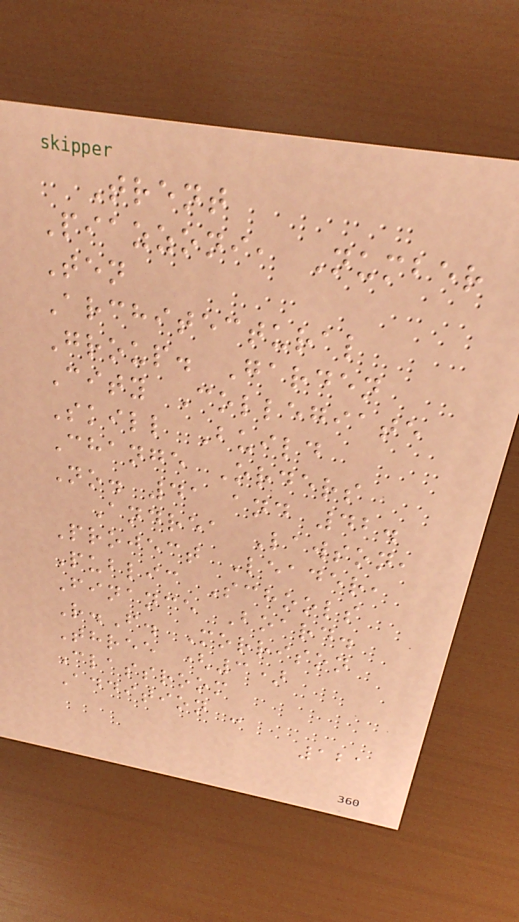Trent
Piazzoni, Number
Ten
Architectural
Group. Garden
City Collegiate
Skill Build
Change Orders
No. 41 and 42.
Andrea Lawson,
Project Leader,
Public Schools
Finance Board.
R.F. Morrison
Three (3)
Classroom
Addition -
121
